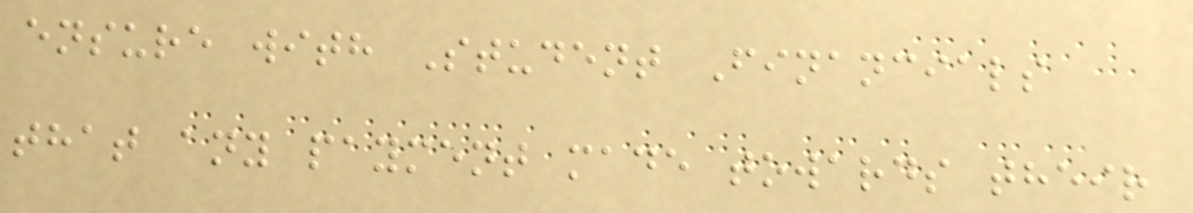ensure with Student Financials
that any payment made towards their
